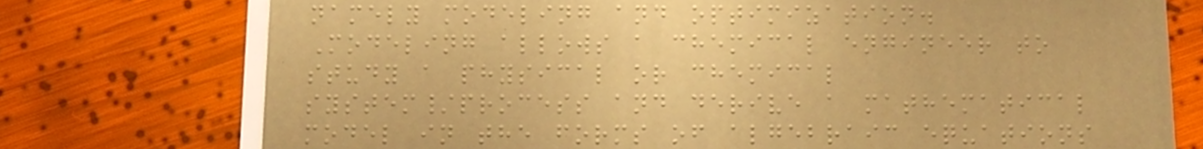namely modeling and optimization.
Modeling allows a chemical engineer to
study a physical or chemical
system/process and derive a mathematical
model in the forms of algebraic equations
